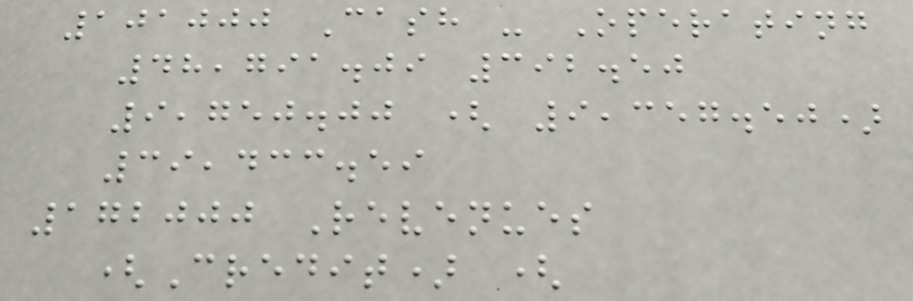101000 Cash - Operating
48,791.09 392.50
9,750.00 ( 9,357.50)
39,433.59
172000 Revenues
(Credit) (
